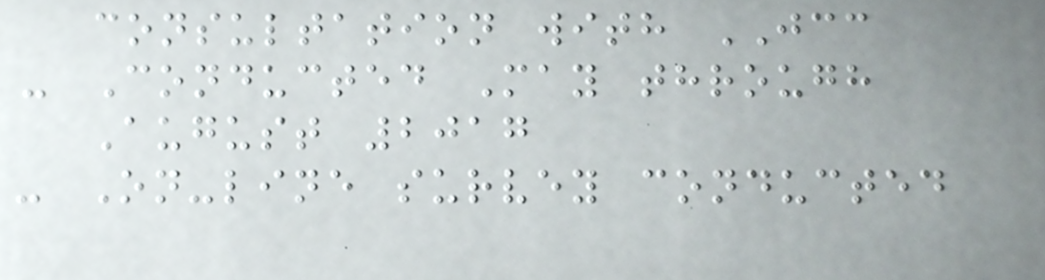consultation with JCC
- Conducted May through
August 2017
- On-line survey conducted
